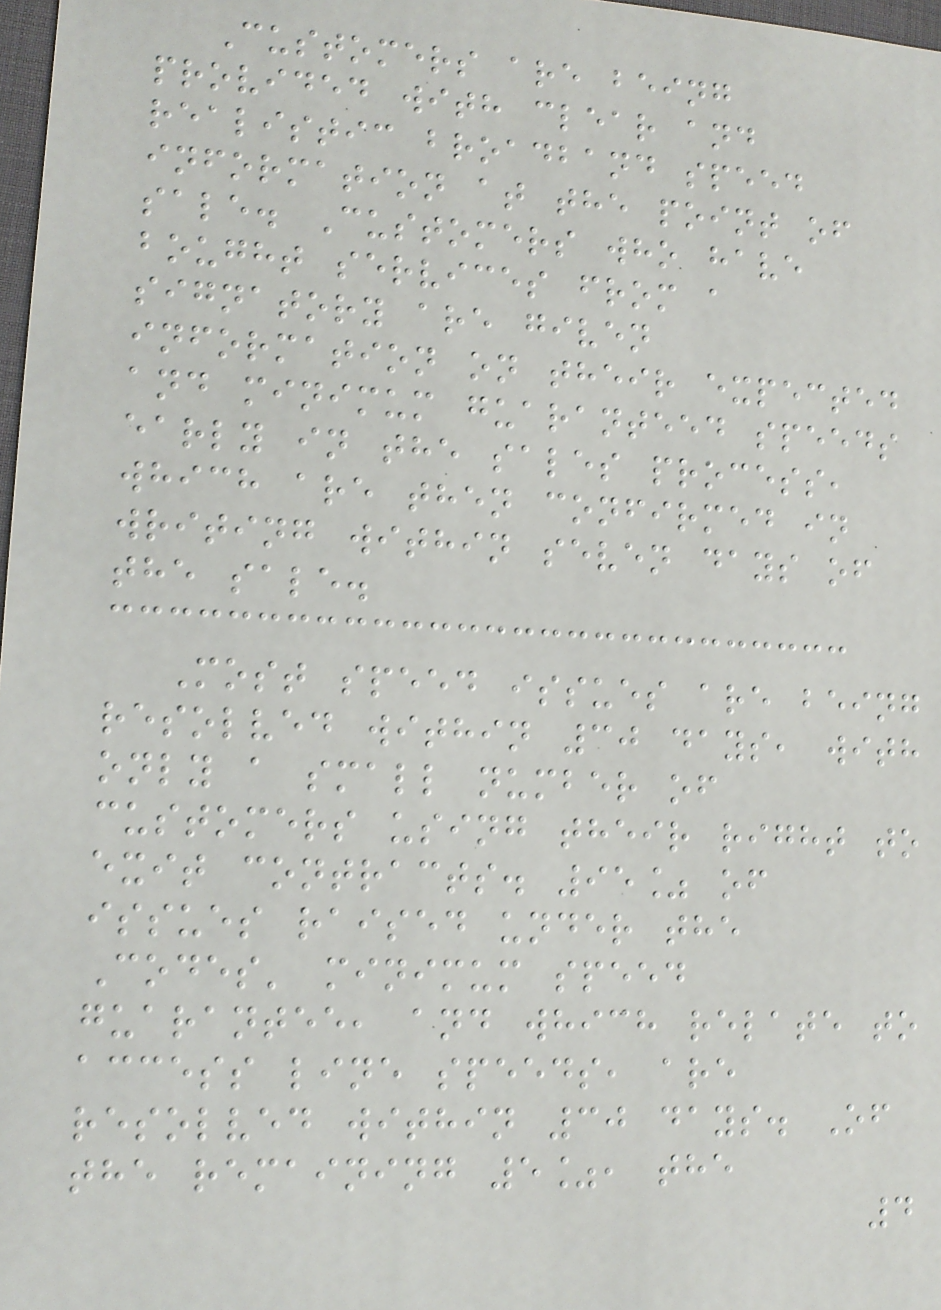Customers are being
provided with clear and
realistic broadband speed
information at the point of
sale. Customers who have
bought services from a
signatory are given
information on their expected
and minimum guaranteed speeds
early in the sales process,
which are then confirmed in
writing within seven days of
the sale.
Most speed issues are being
resolved within 30 days, with
only a small number of
customers using their right to
exit contracts. 95% of
issues raised under the
Codes' minimum speed
guarantee, and which relate to
access line speeds, are
resolved within 30 days. Of
the remaining 5%, the
4
